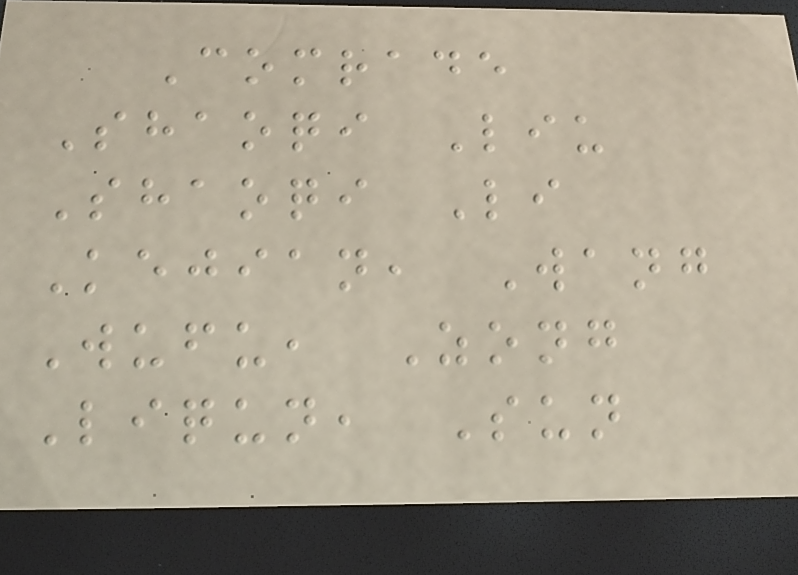Comrade
Shaoqi Liu
Shaoqi Li
Kejian, Wang
Wufu, Zong
Liqun, Sun
